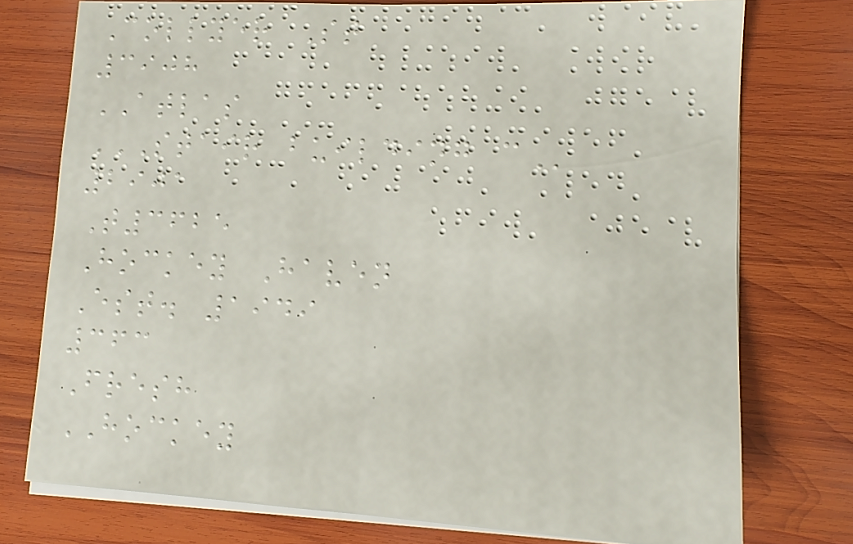Collyer St
3908
ATLAS
STAIR BUILDING C
2901
T3625
Hockey Haven
Est. 1949
363
Fresh
HOCKEY
